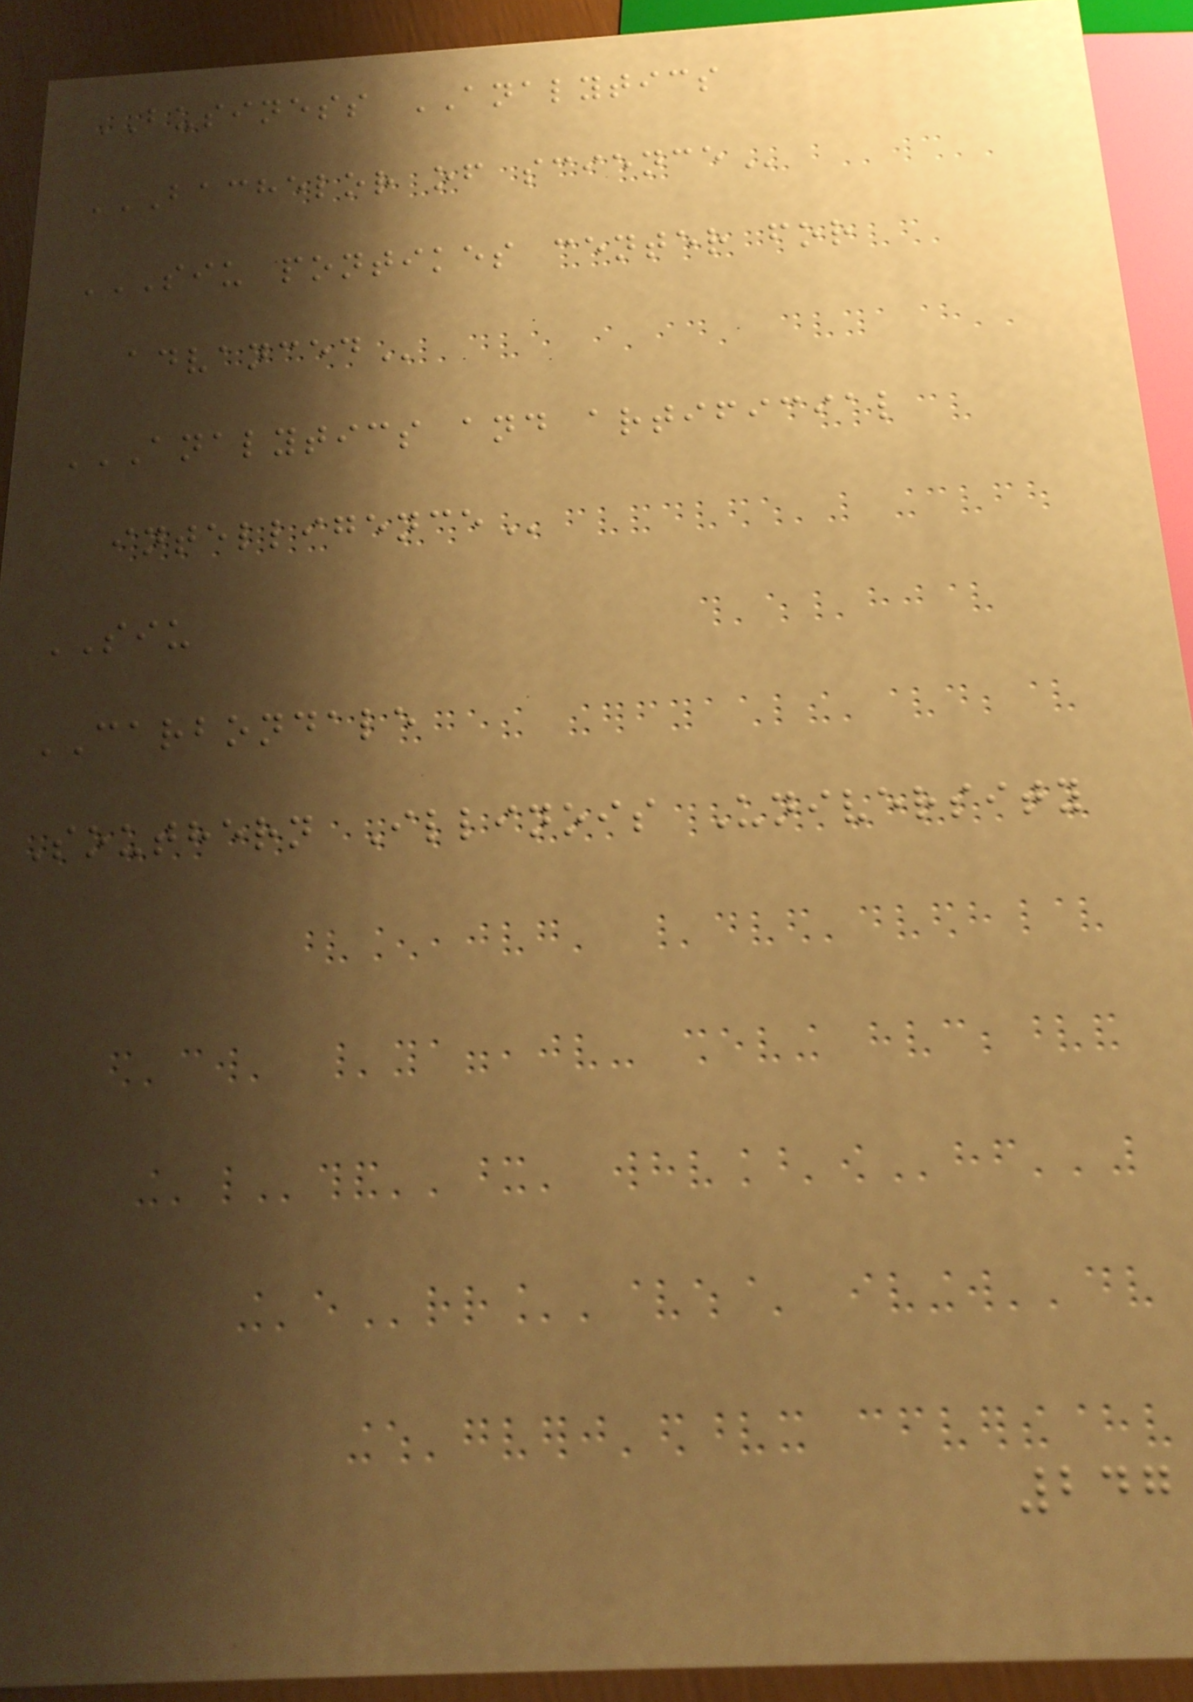BUSINESS ANALYTICS
BACHELOR OF SCIENCE
SIU PONTIKES CENTER FOR
ADVANCED
ANALYTICS AND ARTIFICIAL
INTELLIGENCE
SIU
CARBONDALE
Southern Illinois University
247
